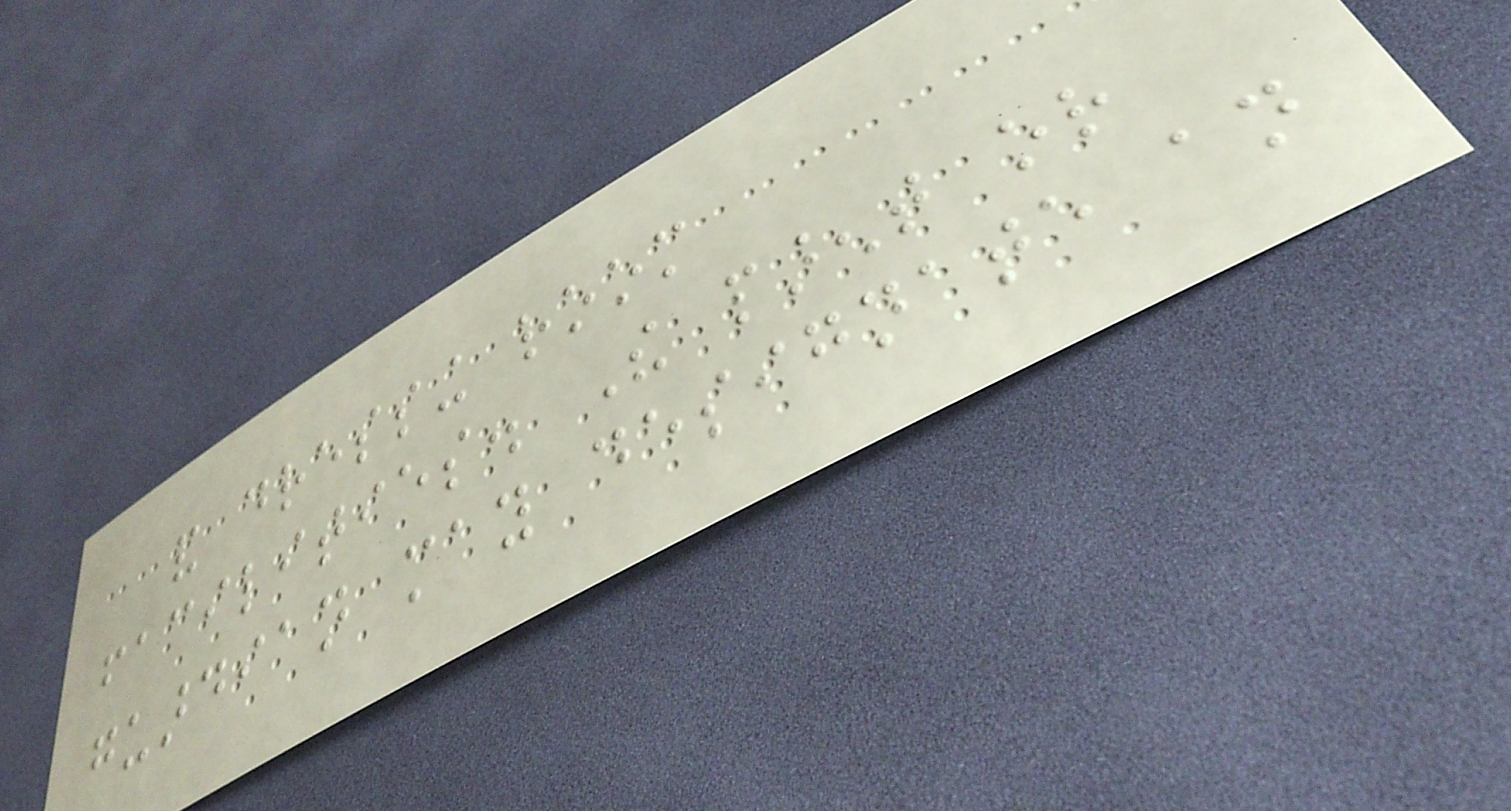and dressing room
facilities. The parent or
guardian may designate an
